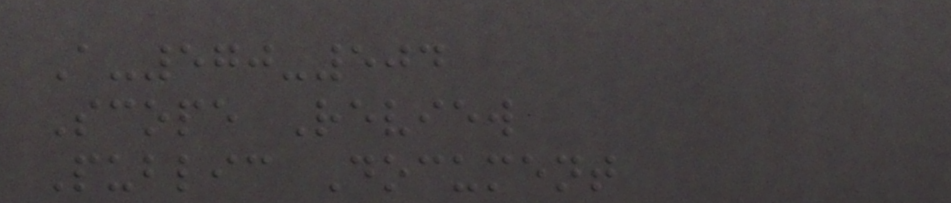A-570-504
Scope Review
Public Document
